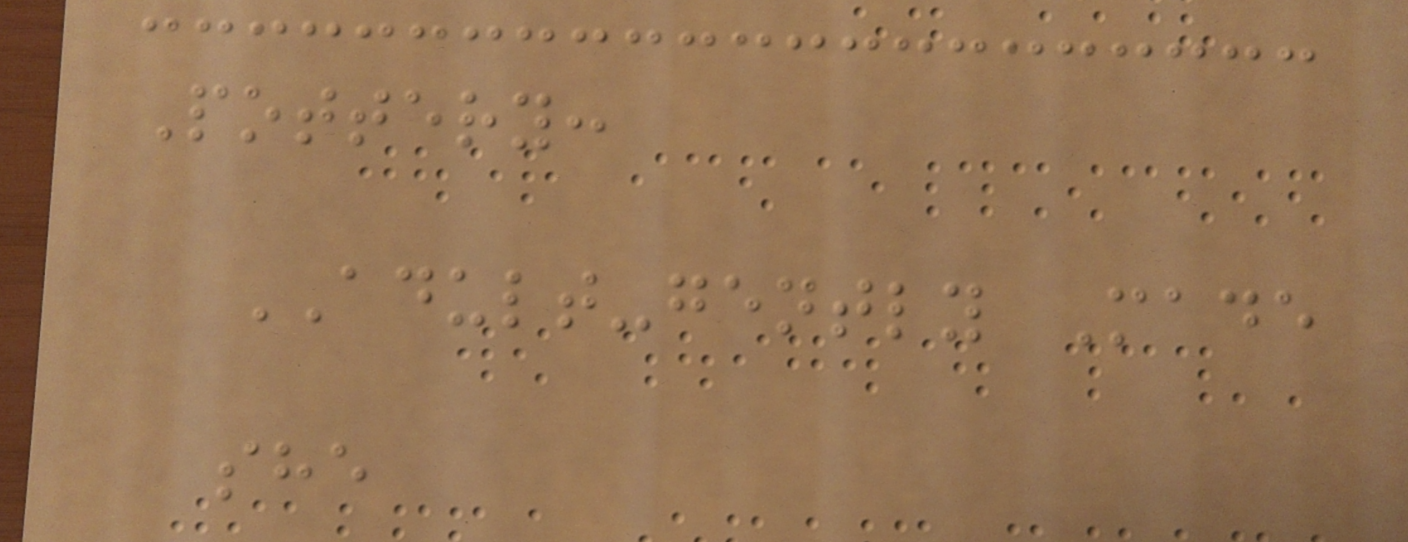Pottery:
ADULT-gently Made
she
